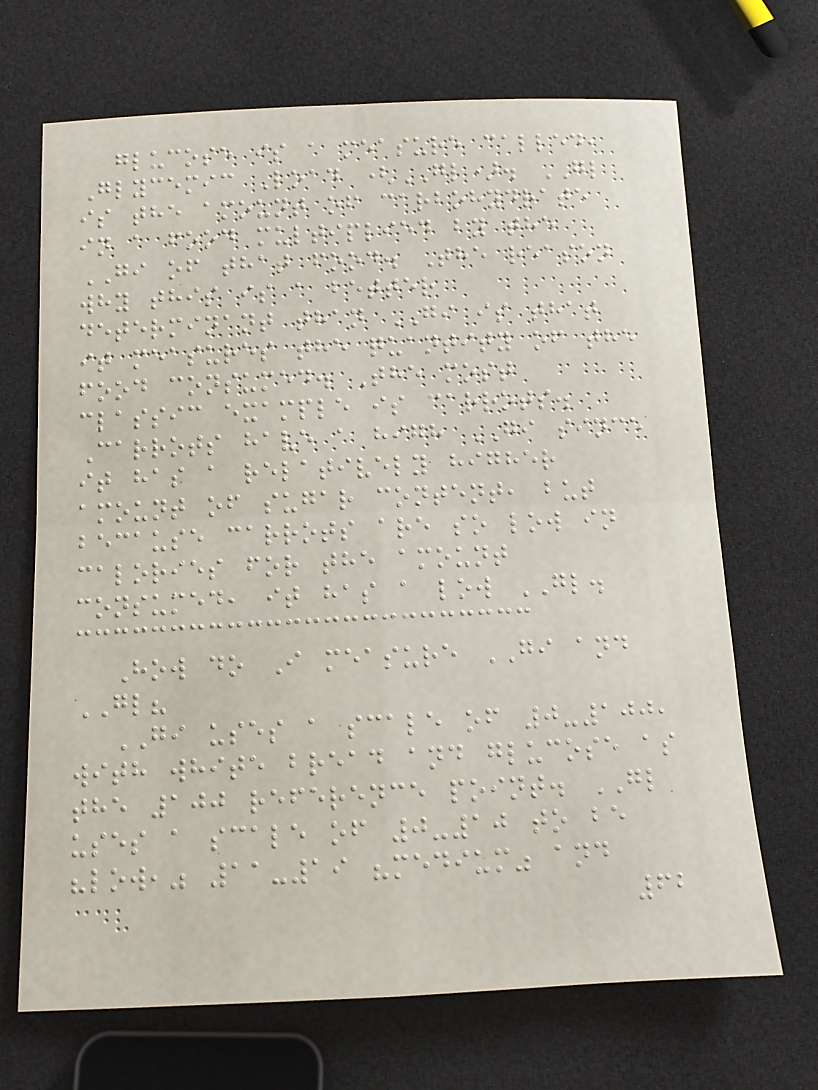glucose is a measure called,
Glycemic Load (GL). GL
is the amount of carbohydrate
in a food multiplied by the
GI of that food. The reason
why this is a better
determinant than GI is that
it measures the quantity of the
food consumed. The most
classic example is carrots.
Carrots have a high GI since
it has a relatively higher
amount of sugar content, but
because carrots are so low in
calories for the amount
consumed, it has a low GL.
How do I measure GI and
GL?
GI uses a scale of 0-100,
with white bread and glucose as
the 100 reference point. GL
uses a scale of 0-10 to be
"low," 11-19 "medium" and
62
